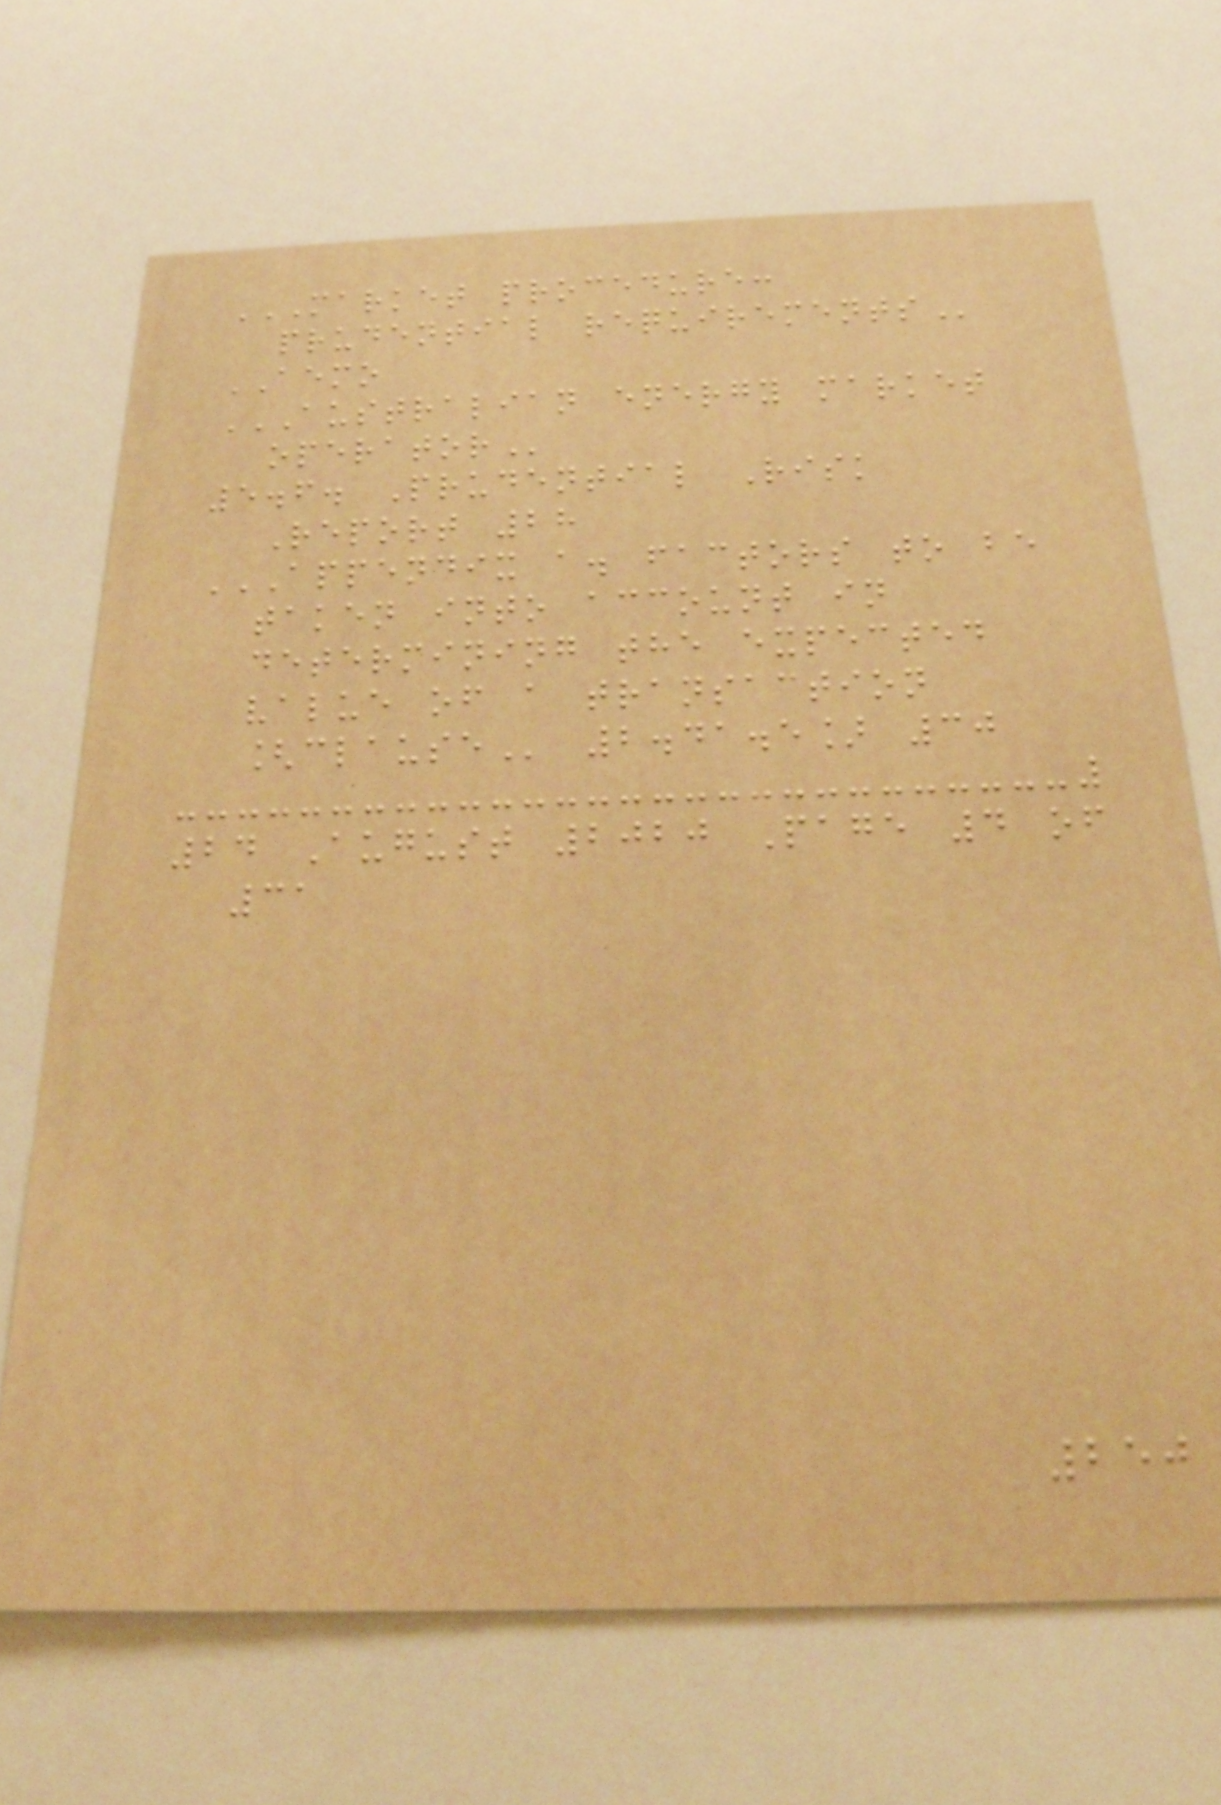MARKET PROCEDURE:
PRUDENTIAL REQUIREMENTS
AEMO
AUSTRALIAN ENERGY MARKET
OPERATOR
5.6. Prudential Risk
Report 28
APPENDIX A. FACTORS TO BE
TAKEN INTO ACCOUNT IN
DETERMINING THE EXPECTED
VALUE OF A TRANSACTION
[CLAUSE 2.41.5] 30
24 August 2020 Page 4 of
31
250
